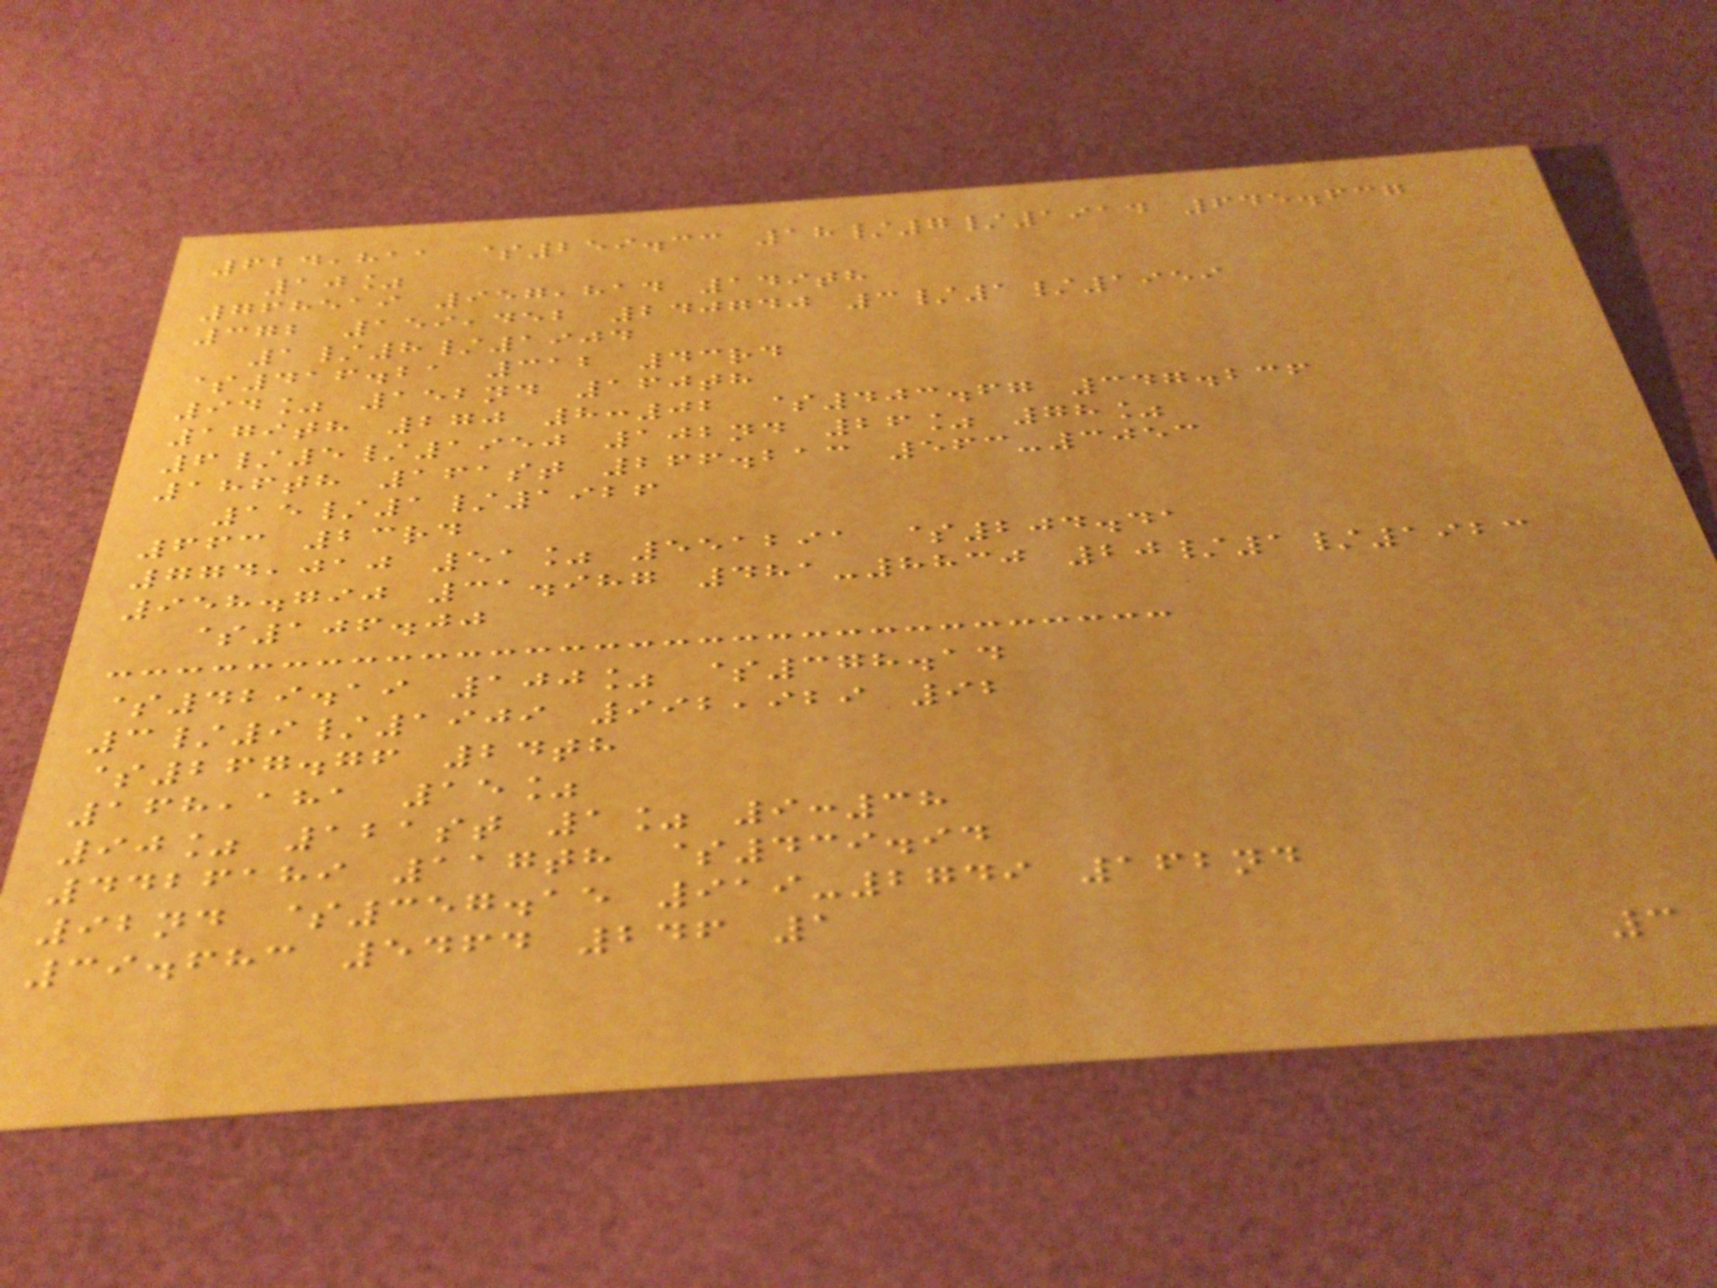624,811 $259.33 18/7/1914 645.637
10%
768519 957,814 149th
372 159,452 240740 3/1/1959
1/8/1904
$416.21 312 43rd
94% 152nd 160th
179th 270 8:02 $403.67 347.236
6/5/1950 102nd 26% 78%
186th 161st 266.213 563-3053
15/1/1926
663 23rd
774,010 51% 551291 $204.41
958.790 31.987 481-8830 20/1/1923
$106.00
$429.19 100% $378.14
3/9/1909 992,929 92
$267.76 24th
168,181 15%
90% 121st 1% 9:38
4426189 117th $439.94
92nd $357.15 919-2749 162nd
39.683 5464 246 1
3
